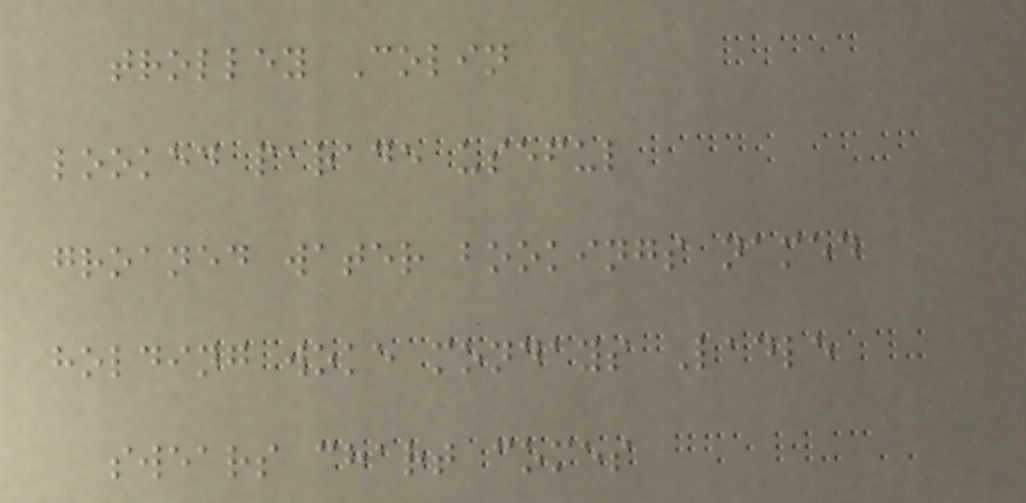trolley Colin
looked parade useful
groaned water bookings named
holding woke mondays Ladle
swears chart comes
